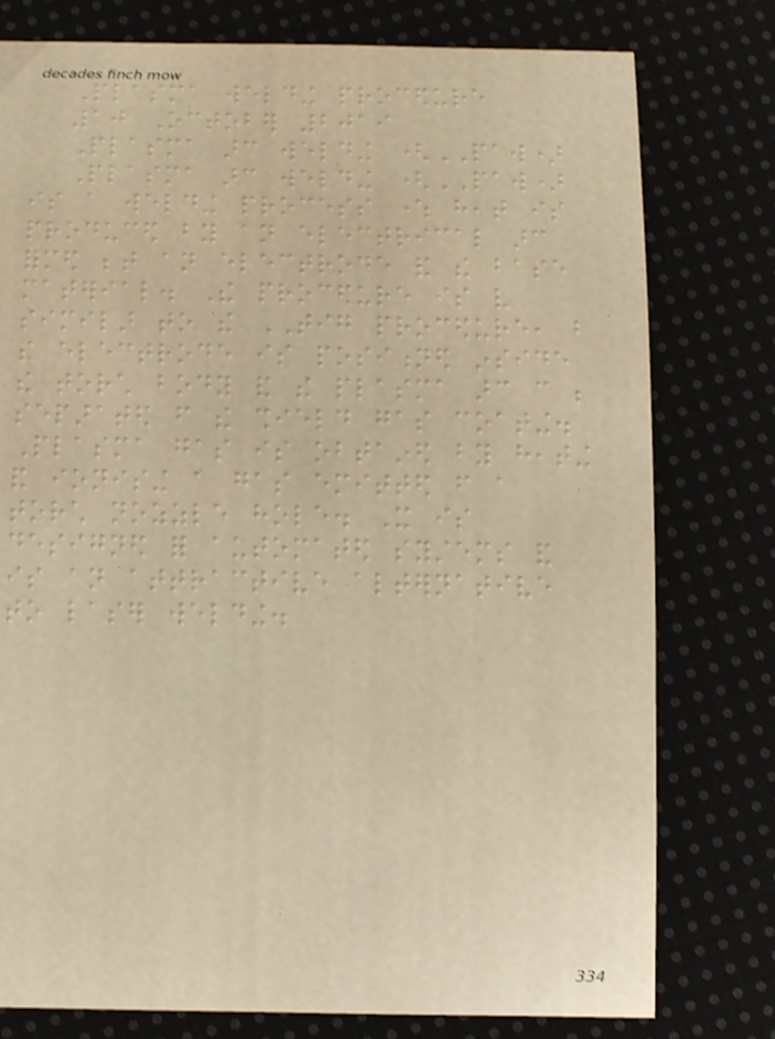Plasma welding procedure
10 October 2019
Plasma arc welding (PAW)
Plasma arc welding (PAW)
is a welding process where heat is
produced by an electrical arc
formed between an electrode and the base
material. The procedure is very
similar to the TIG procedure, but
the electrode is positioned inside
the torch body and the plasma arc can be
separated from the shield gas coating.
Plasma gas is obtained by heating
and ionising a gas emitted from a
torch nozzle hole. It is
designed for automated systems and
is an attractive alternative
to laser welding.
